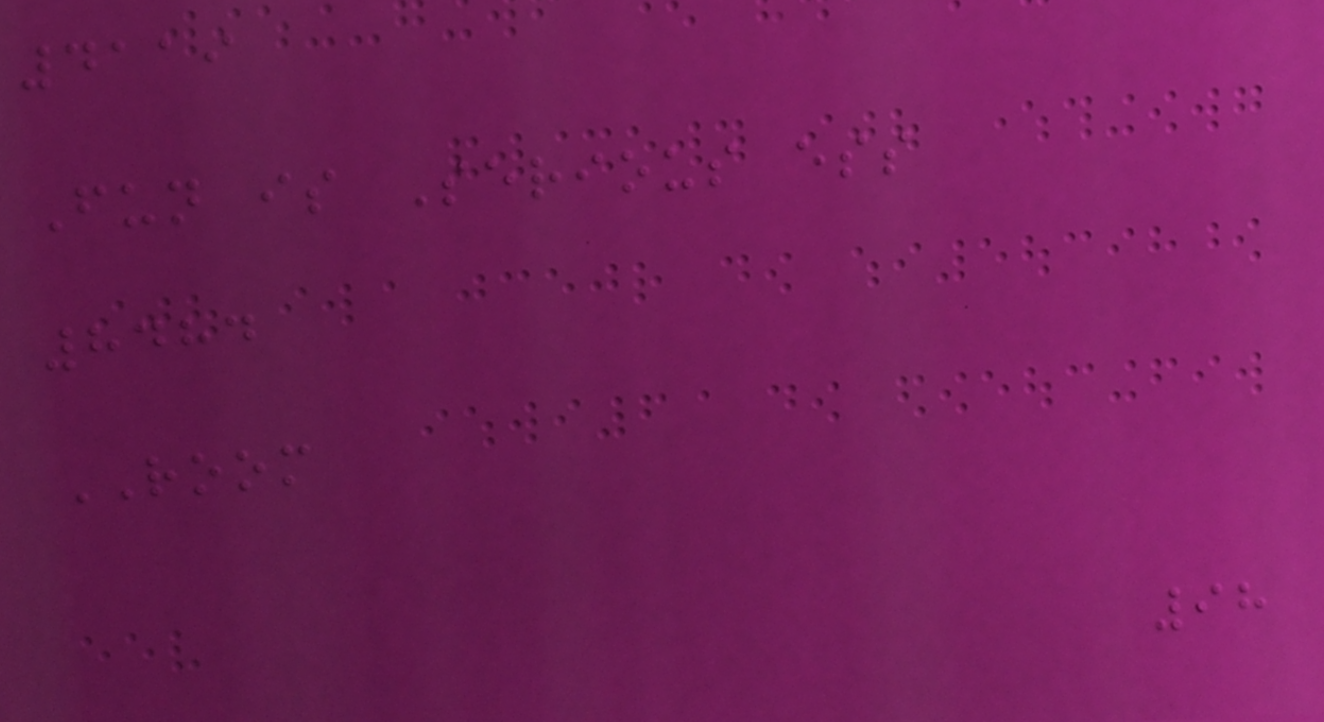4119
Fun is Serious ess
8484
ROOM
98
